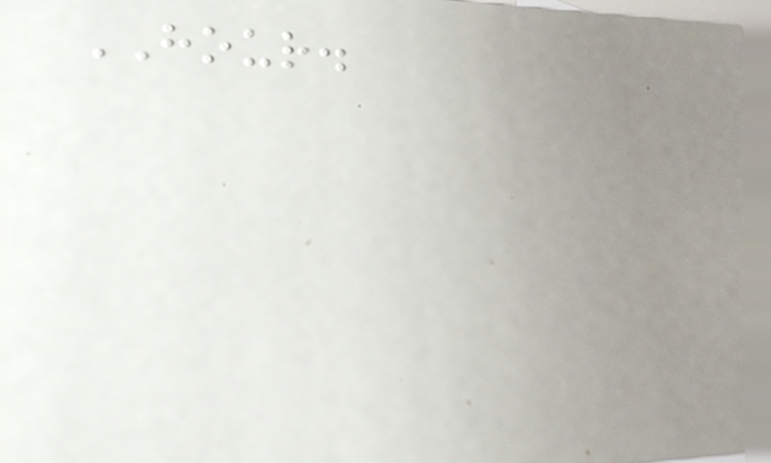HOUR.
